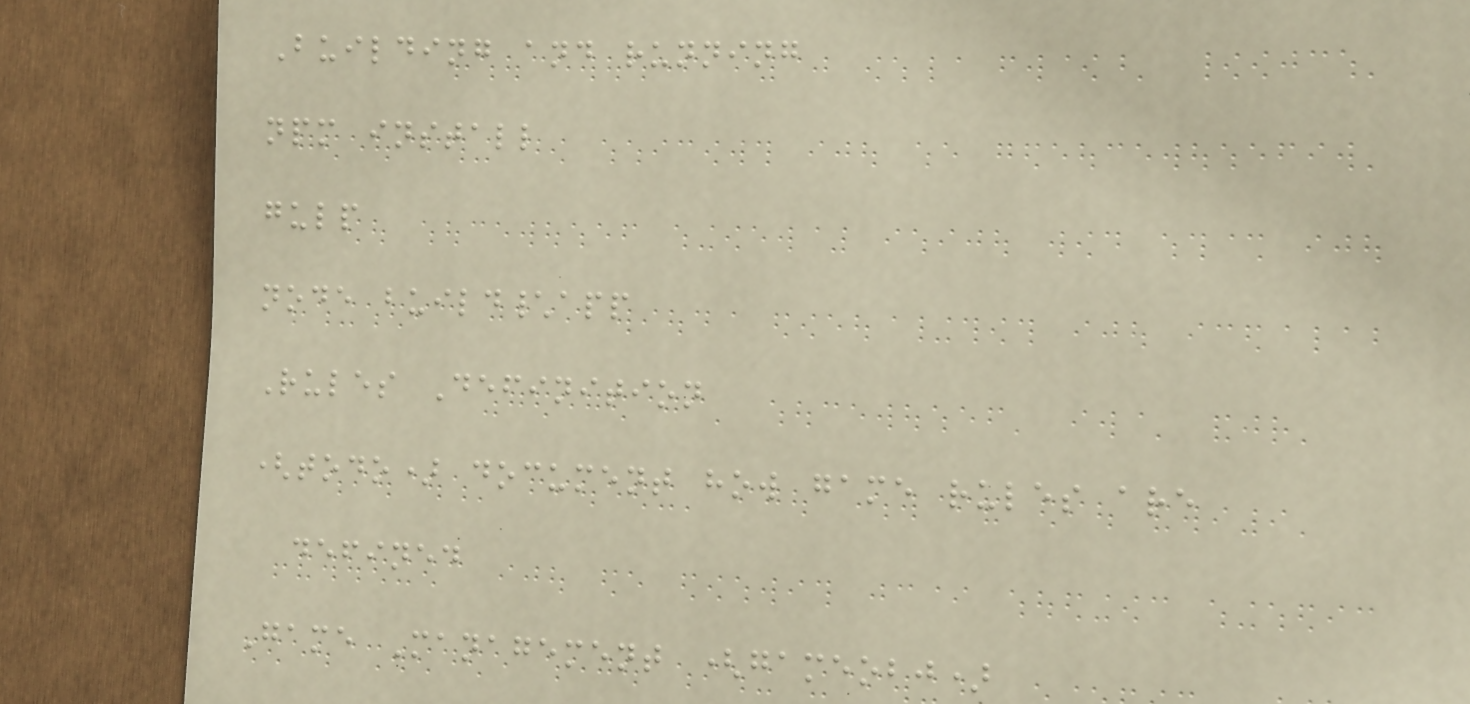Building and running
npm install
gulp
node build\app
Rules Definition
(todo) document how game rules are
defined
Game Management (gameobj)
